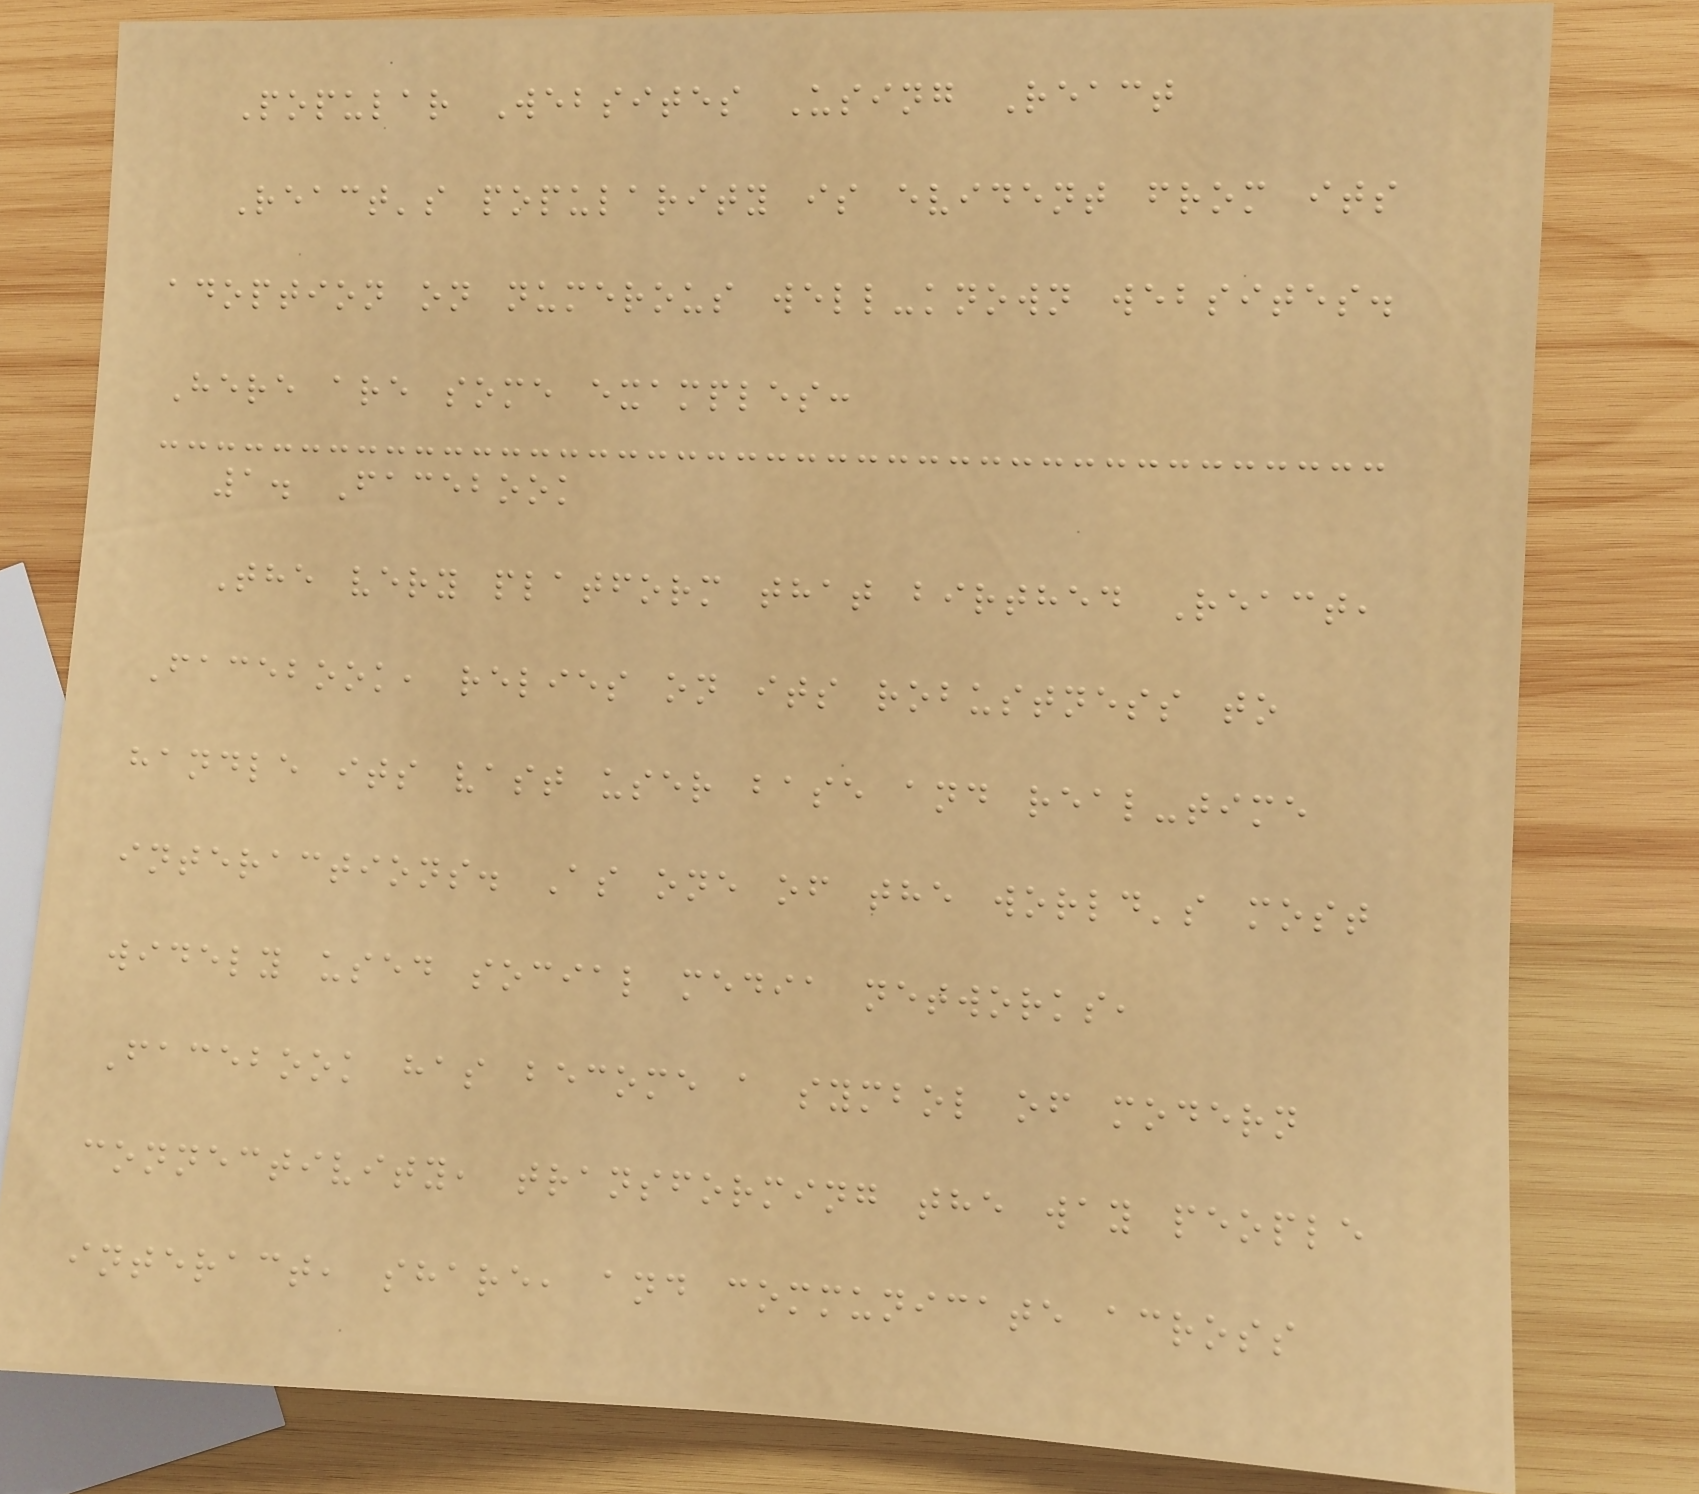Popular Websites Using React
React's popularity is evident from its
adoption on numerous well-known websites.
Here are some examples:
1. Facebook
The very platform that birthed React,
Facebook, relies on its robustness to
handle its vast user base and real-time
interactions. As one of the world's most
widely used social media networks,
Facebook has become a symbol of modern
connectivity, transforming the way people
interact, share, and communicate across
